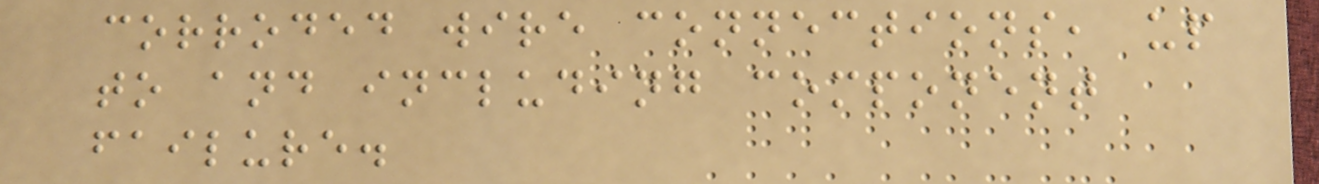corroded wire connections, up
to and including component
failure.
